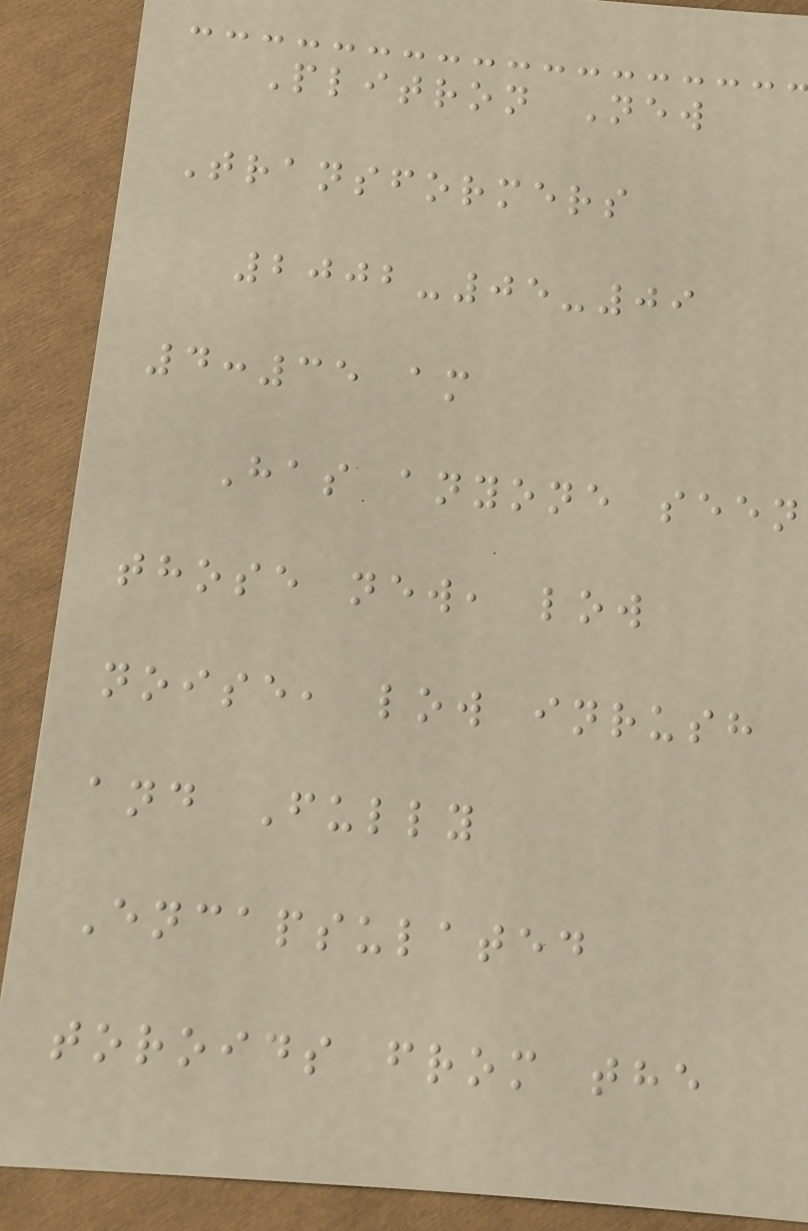Plitron New
Transformers
2002-05-09
4:35 am
Has anyone seen
those new, low
noise, low inrush
and Fully
Encapsulated
toroids from the
